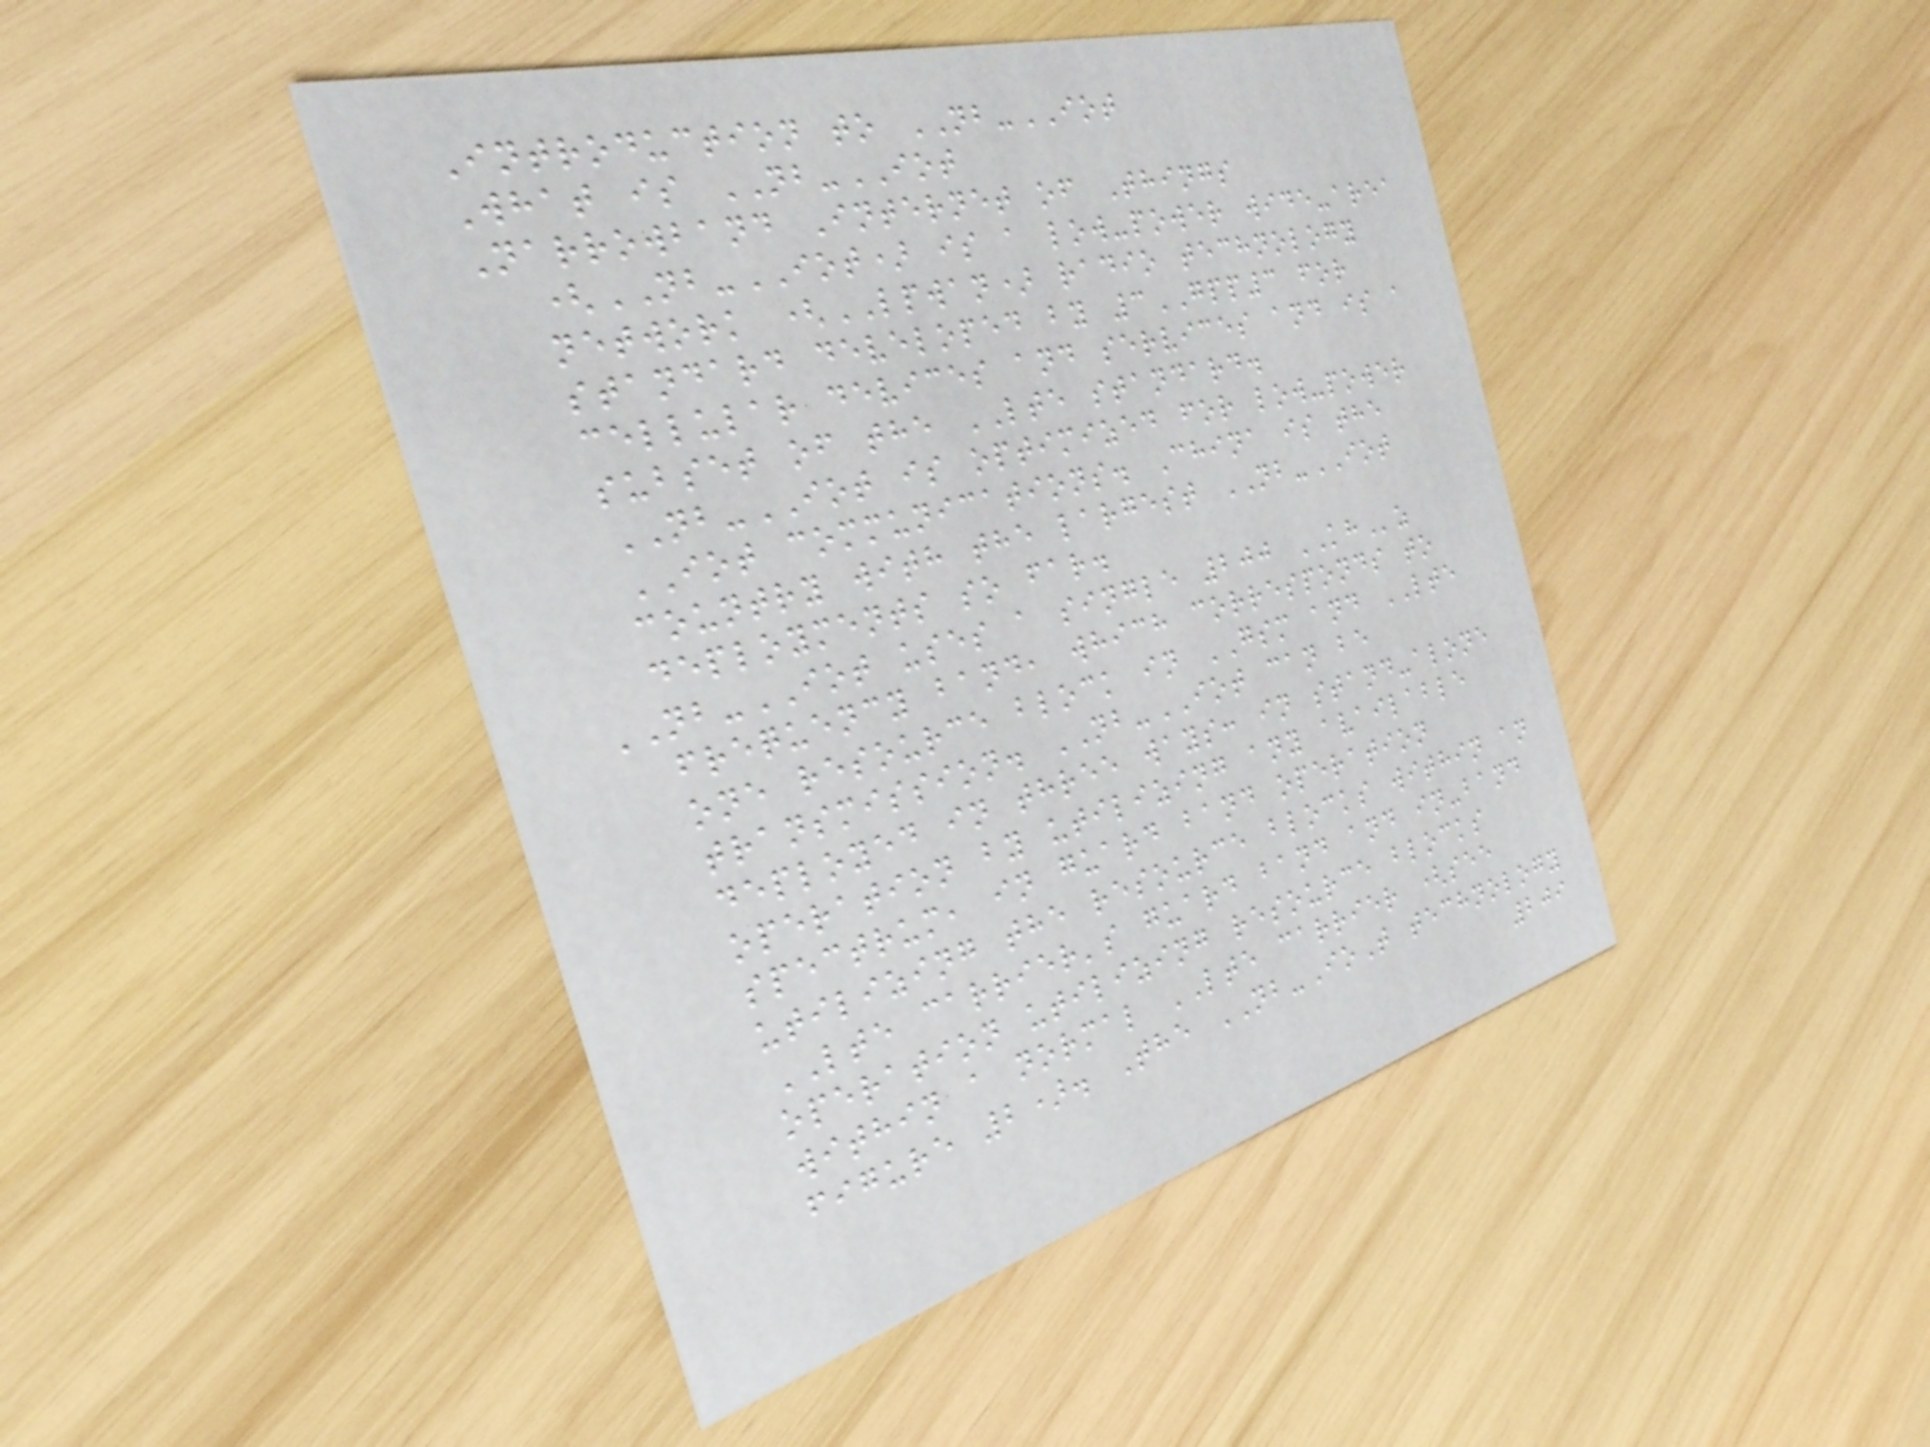Introduction to NB-IOT
What is NB-IOT
Narrowband Internet of Things
(NB-IOT) is a low-power wide-area
network (LPWAN) radio technology
standard developed by 3GPP3 for
cellular devices and services and is a
subset of the LTE standard.
NB-IOT is optimized for low-power
IOT communications. China is the
country with the largest NB-IOT
deployments so far.
NB-IOT uses a single 200 KHz
frequency band, which corresponds to
one resource block in GSM and LTE
transmission. NB-IOT can be
deployed in three ways: in stand-alone
operation by utilizing any available
spectrum, in guard band operation
utilizing the resource blocks within an
LTE carrier's guard band and in-band
operation utilizing resource blocks
within a normal LTE carrier (see
figure 2). The NB-IoT technology
209
